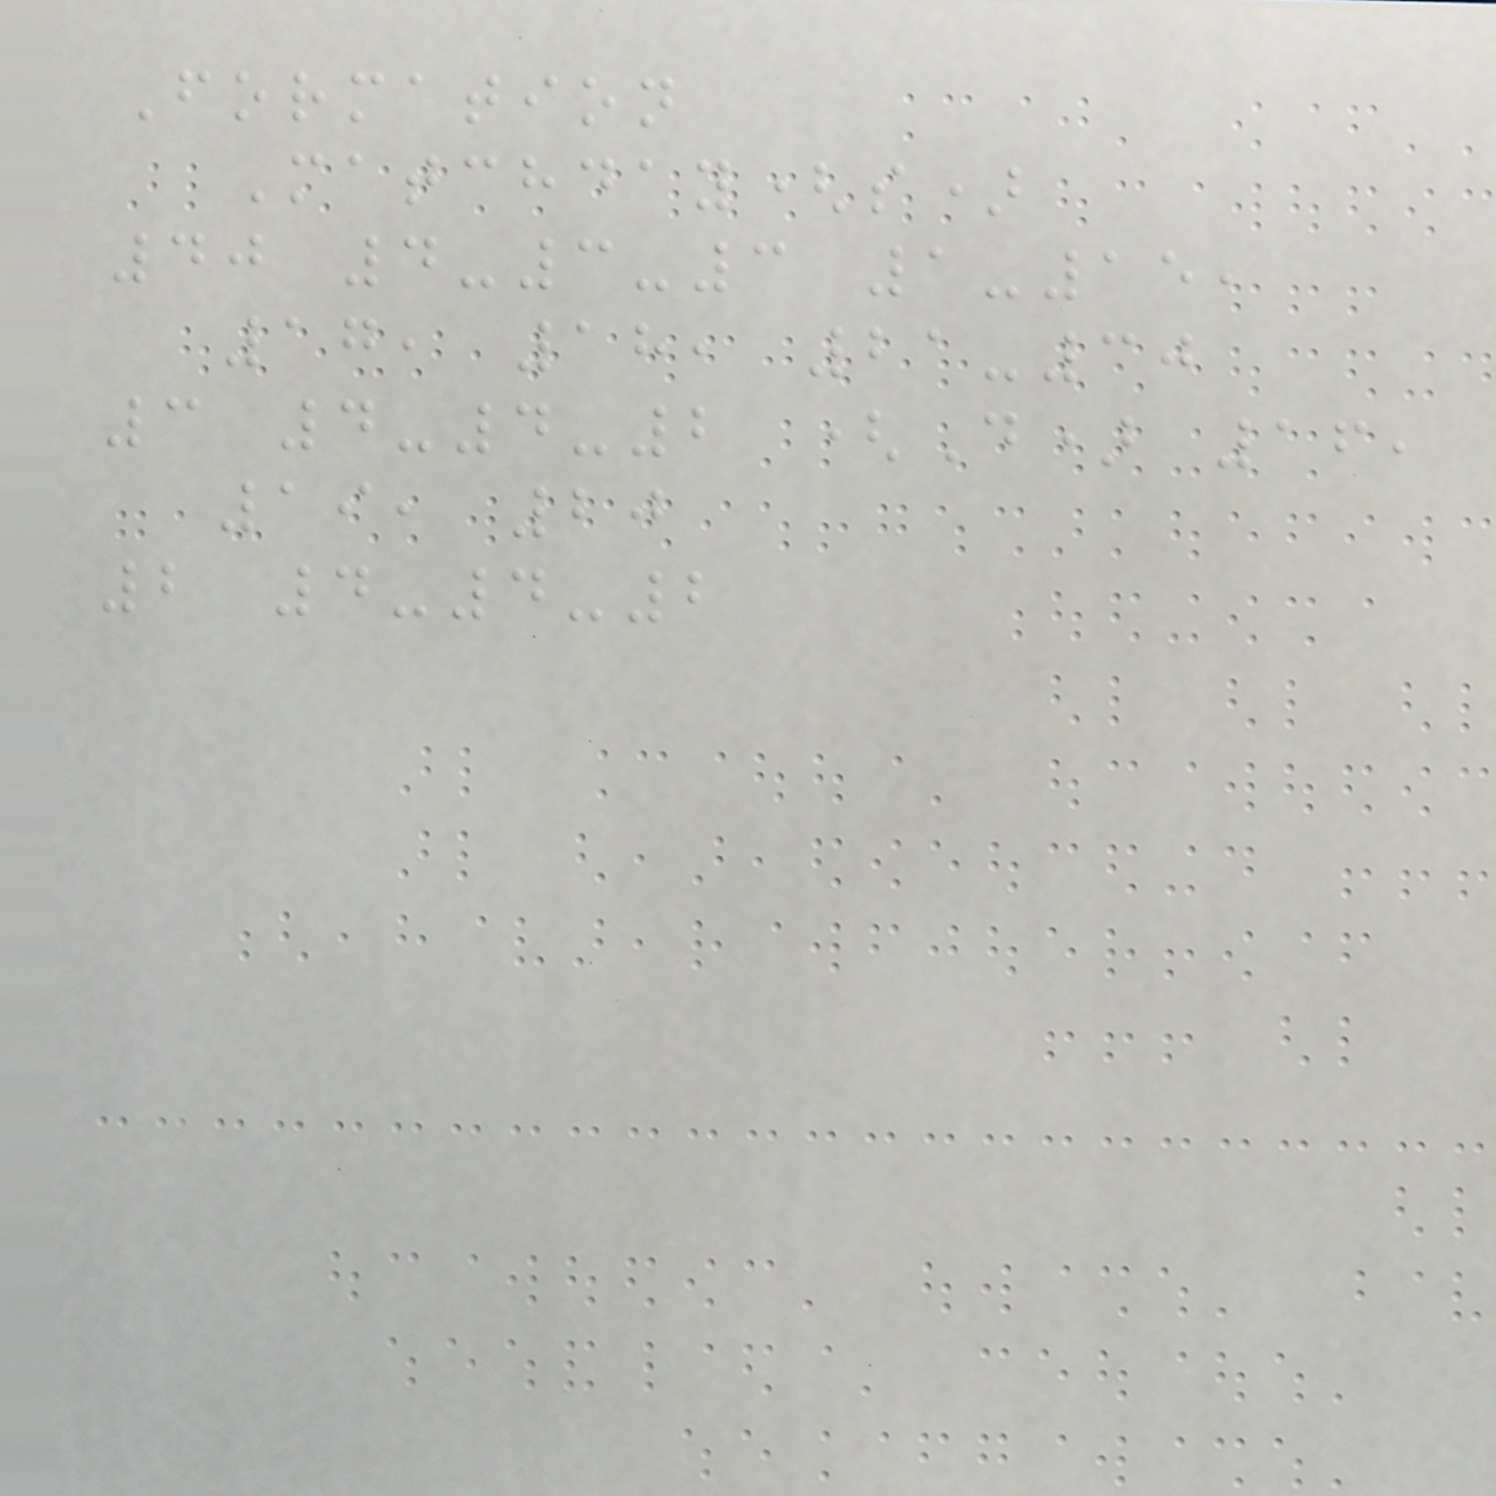Formation
Matchday(s)
40 4-3-3 1-15,
17, 18, 21-30
3 4-4-2 (D) 16,
19, 20
2 4-4-2
